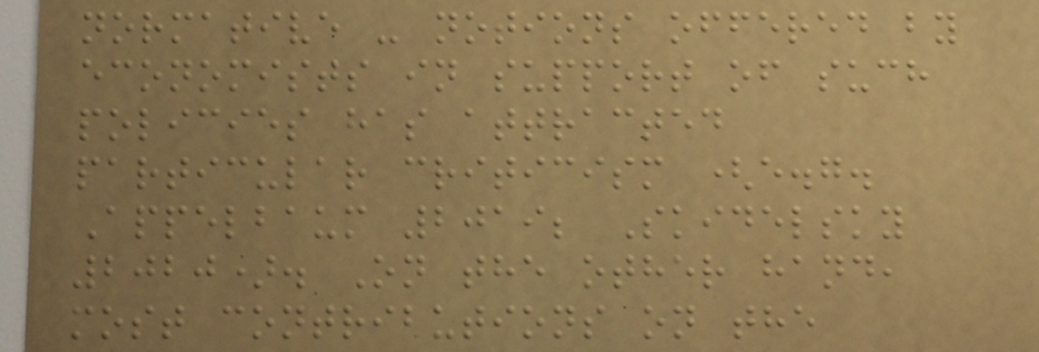normative - notions offered by
economists in support of such
policies has attracted
particular criticism (e.g.
Appelbaum 2019; Skidelsky
2020). On the other hand,
most contributions on the
